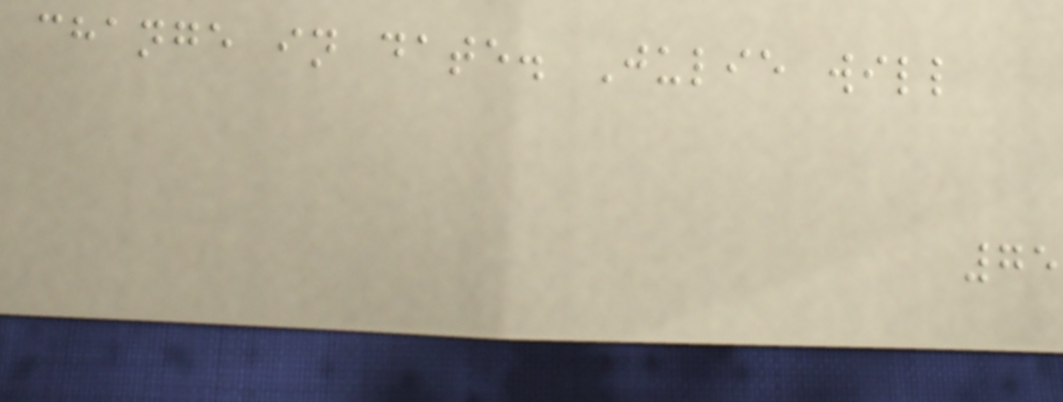change in date. Julie will
75
